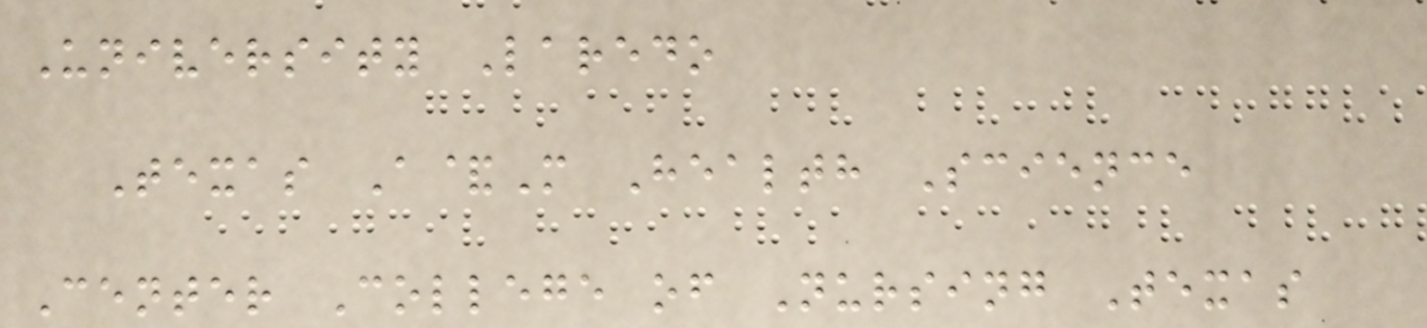University Laredo
Texas A&M Health Science
Center College of Nursing Texas
